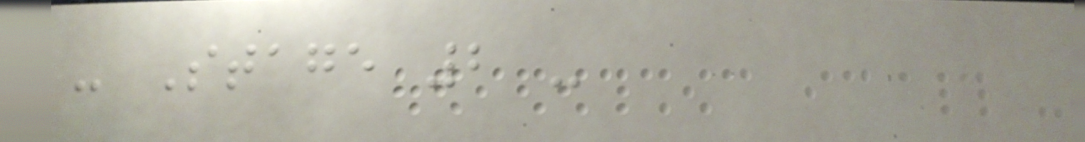- Stage 2 -
